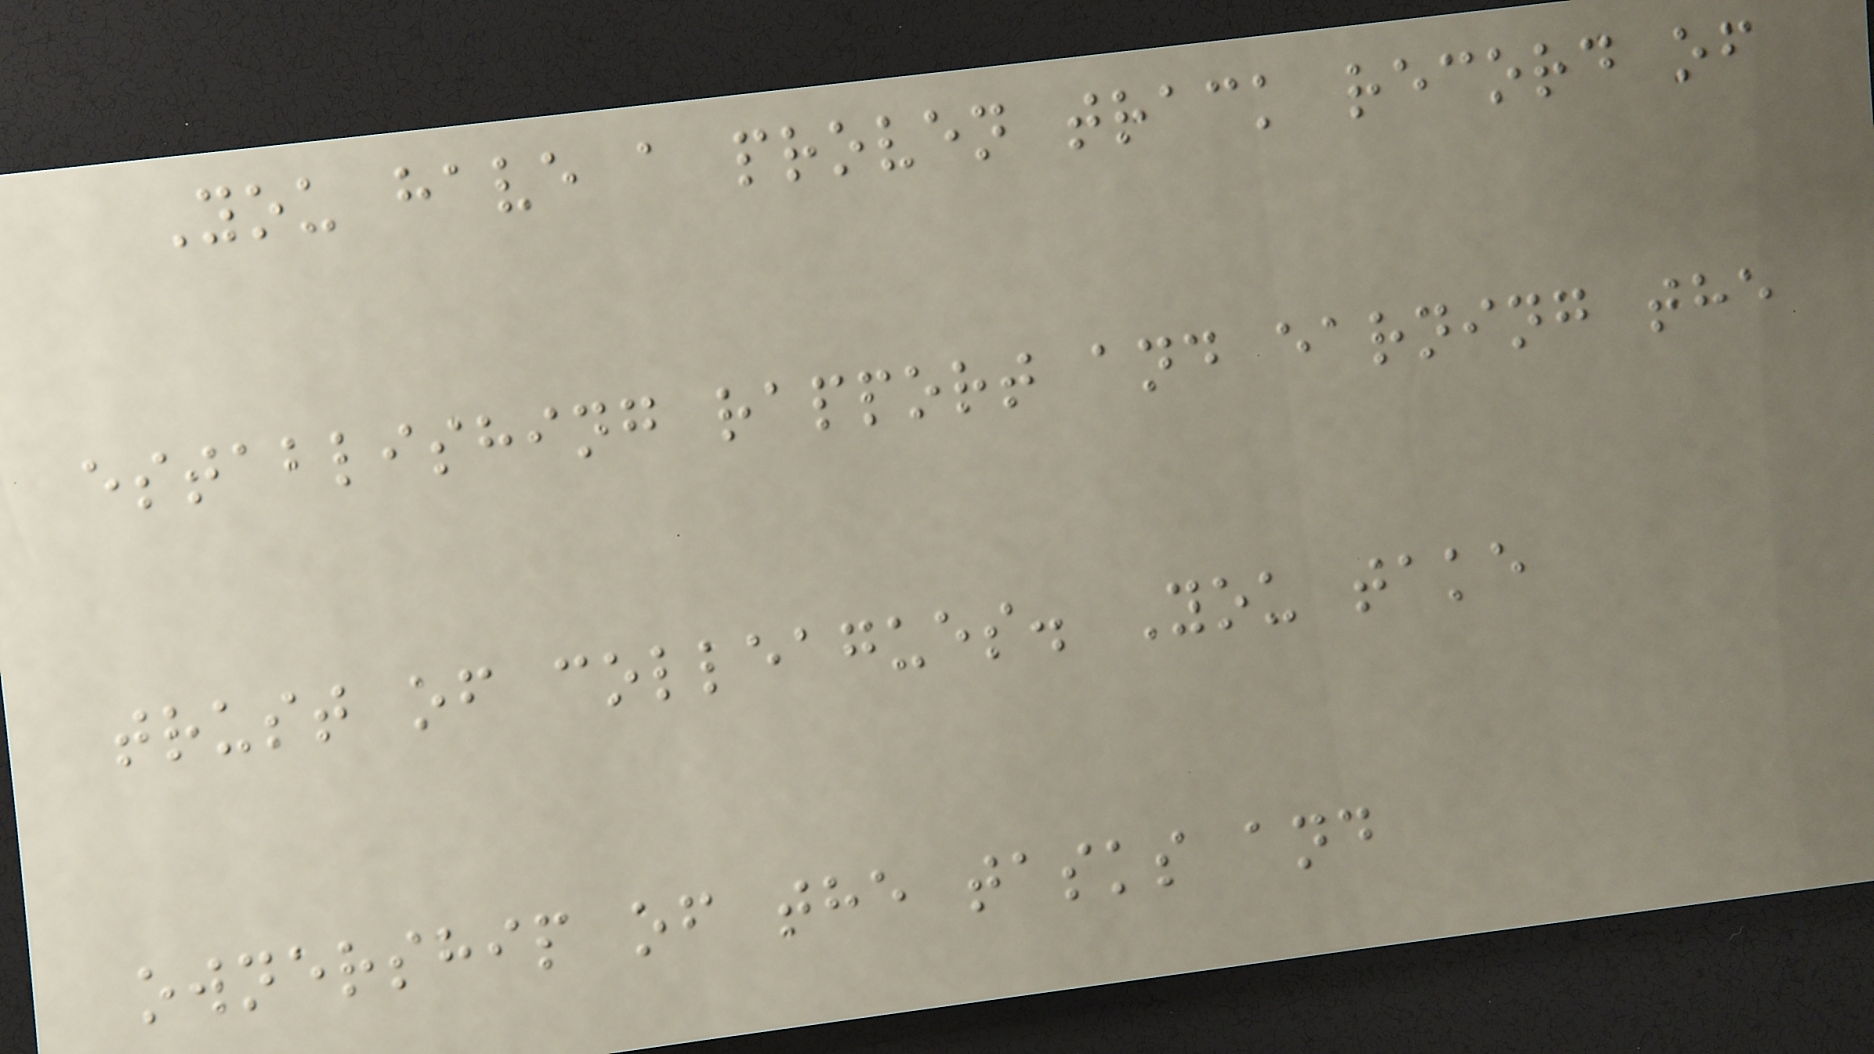You have a proven track record of
establishing rapport and earning the
trust of colleagues. You take
ownership of the tasks and
